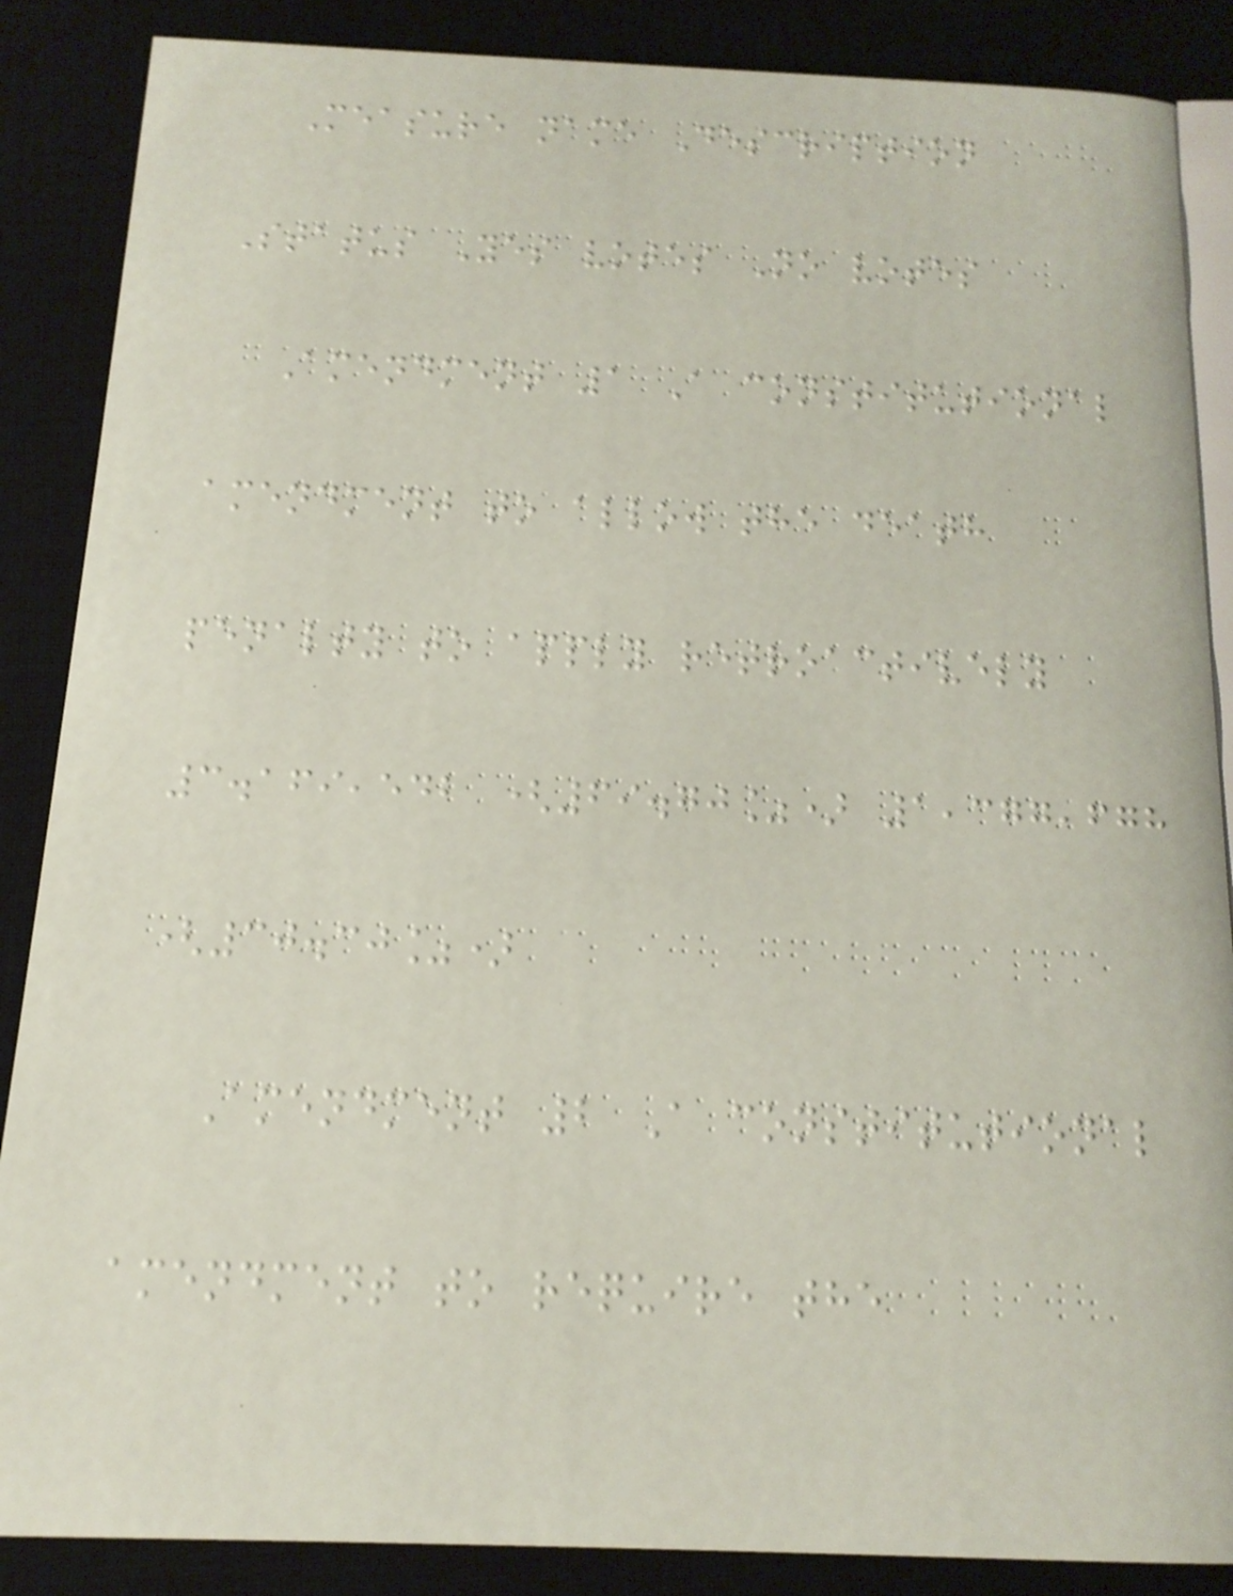Measure name Description
Status Yes votes No votes
Amendment 1 A constitutional
amendment to allow the death
penalty to apply retroactively
3.169,542 (69.70%) 1,377,678
(30.30%)
Amendment 2 A constitutional
amendment to require the
